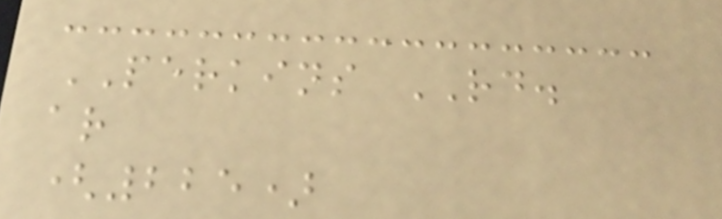PERKINS RD.
ar
(225)
